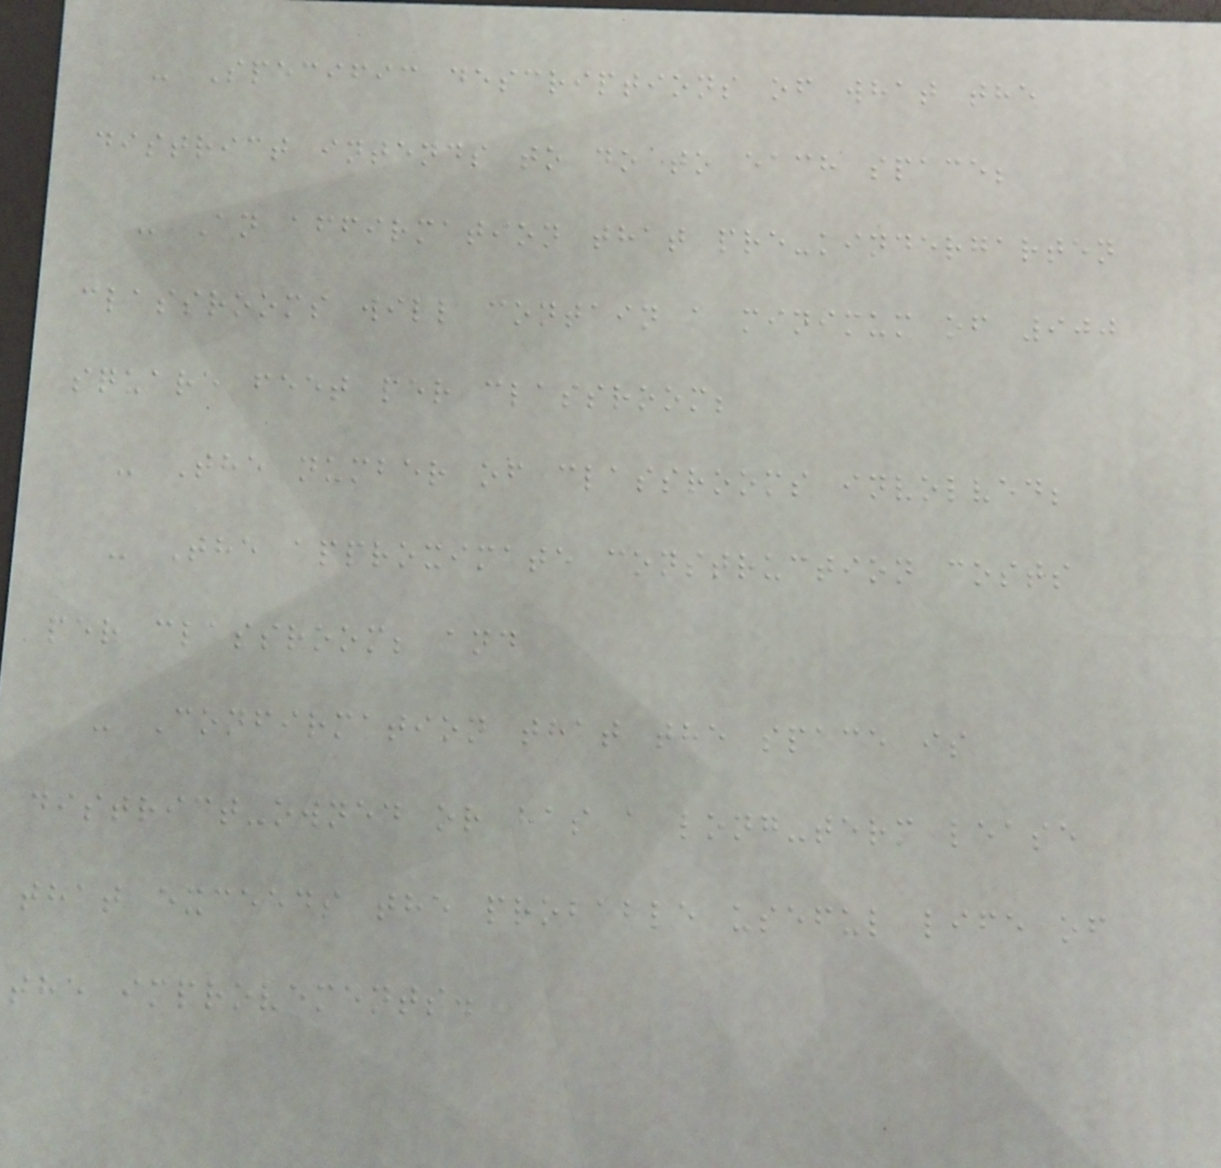- Specific descriptions of what the
district intends to do to each space;
- An affirmation that pre-kindergarten
classrooms will contain a minimum of 900
square feet per classroom;
- The number of classrooms involved;
- The approximate construction costs
per classroom; and
- Confirmation that the space is
district-owned or has a long-term lease
that exceeds the probable useful life of
the improvements.
